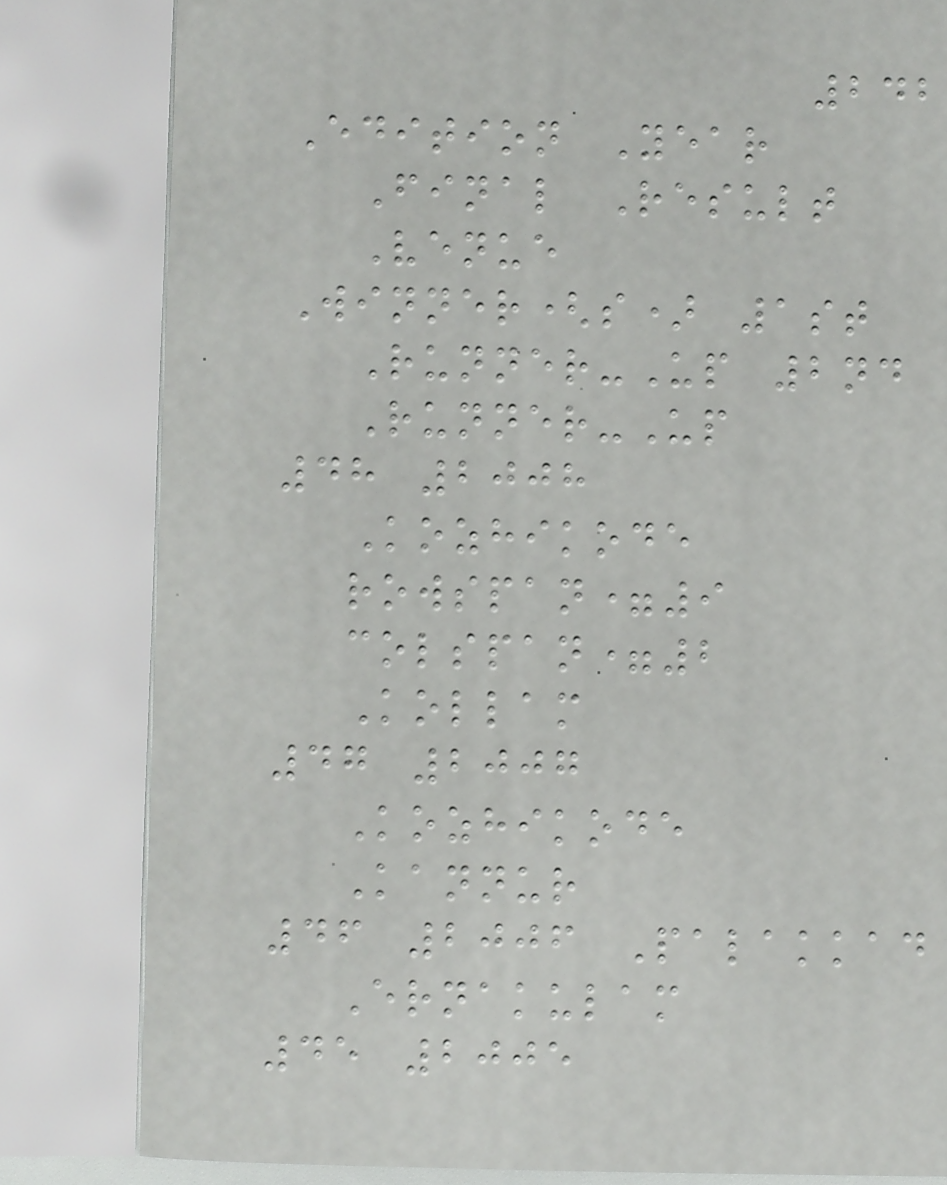242
Edition Year
Final Result
Venue
Winner(s) 1st
Runner-Up 2nd
Runner-Up
48 2008
Kozhikode
rowspan=9
colspan=2
Kollam
47 2007
Kozhikode
Kannur
46 2006 Palakkad
Ernakulam
45 2005
